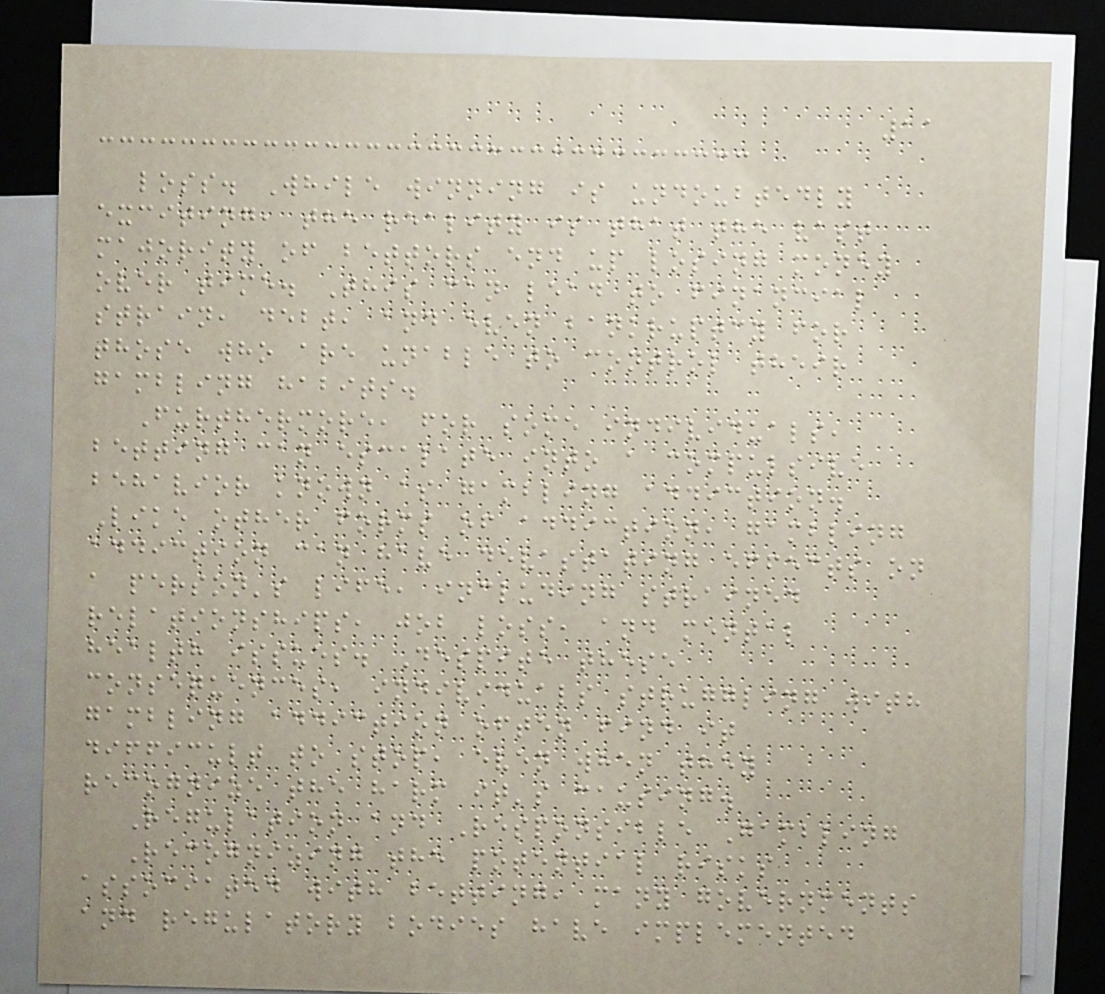11
loss. While winning is undoubtedly
exciting, the reality is that the vast
majority of bettors end up losing money
over time. This can lead to financial
strain, debt, and even bankruptcy for
those who are unable to control their
gambling habits.
Furthermore, for some individuals,
betting can escalate into a compulsive
behavior known as gambling addiction.
Like other forms of addiction, gambling
addiction can have devastating effects on
a person's life, including strained
relationships, job loss, and mental
health issues. Despite these
consequences, individuals struggling with
gambling addiction often find it
difficult to stop, even when they
recognize the harm it's causing.
Regulation and Responsible Gambling
Recognizing the potential risks
associated with betting, many governments
and regulatory bodies have implemented
